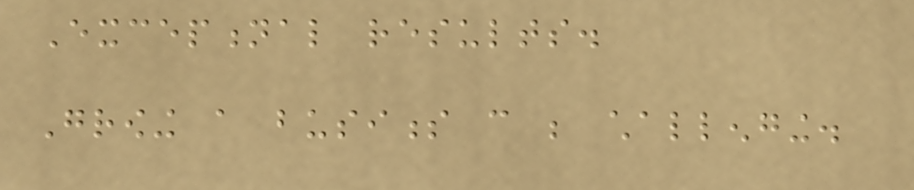Exceptional results.
Growing a business can be challenging.
